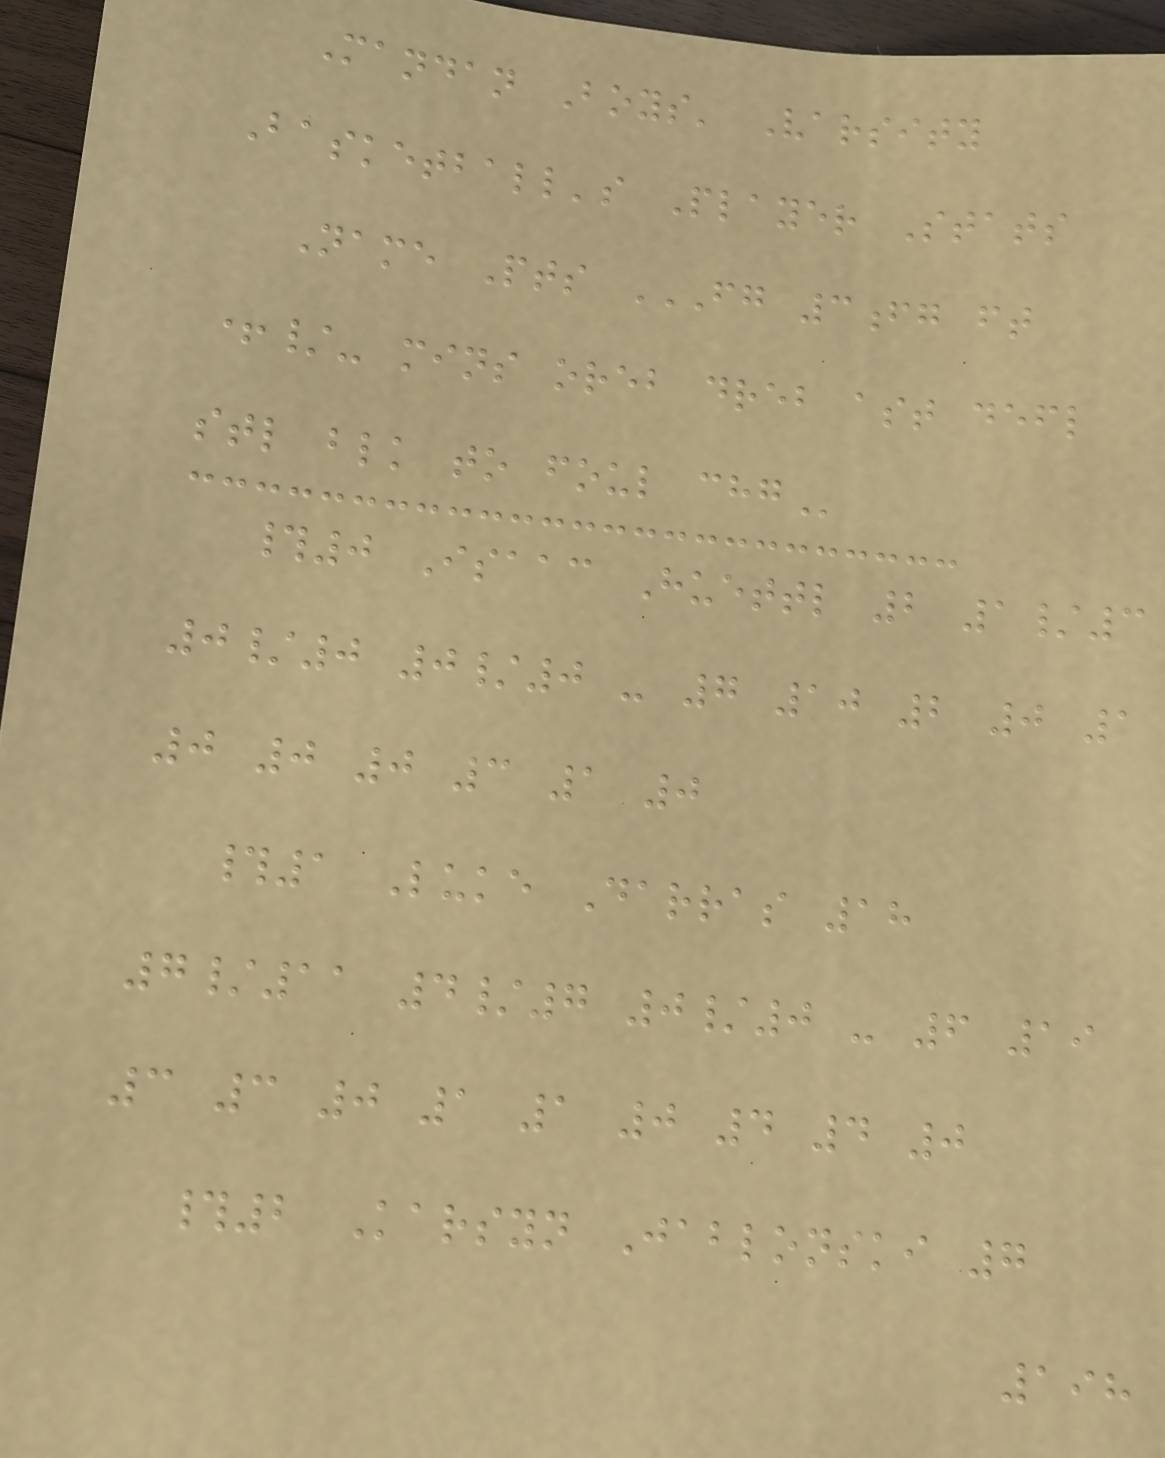Mandan Boys' Varsity
Basketball's Player Stats
Name Pts FG 3FG FT
+/- MINS OREB DREB AST DEFL
STL BLK TO FOUL CHG
#0 Isaac Huettl 2 1/3
0/0 0/0 - 7 10 2 0 1
0 0 0 3 1 0
#1 Luke Darras 18
7/11 4/7 0/0 - 6 19
3 3 0 1 1 0 4 4 0
#2 Karsyn Jablonski 7
198
